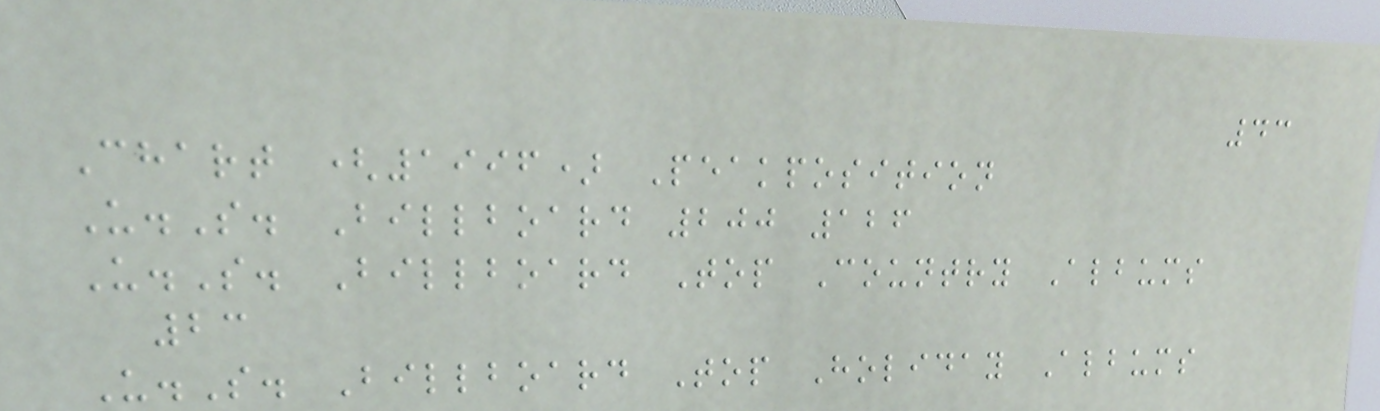43
Chart (1996) Peakposition
U.S. Billboard 200 126
U.S. Billboard Top Country Albums
23
U.S. Billboard Top Holiday Albums
